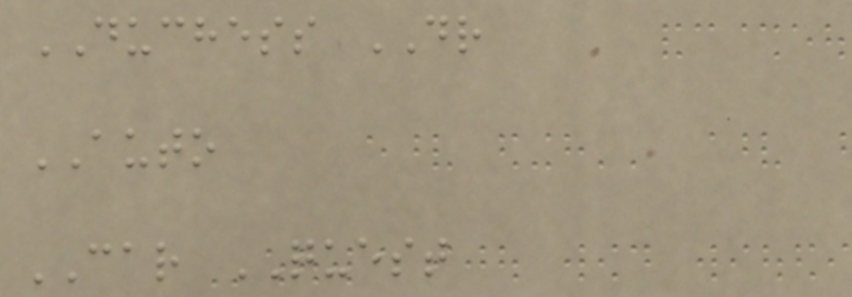DUCHESS DR
AUTO
CAR QUEST
